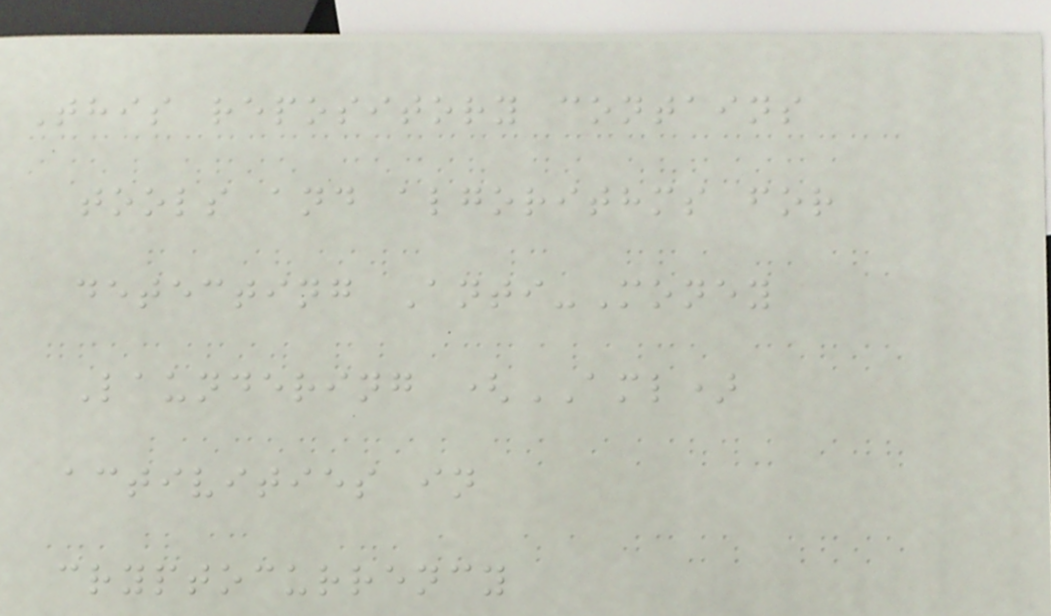This repository contains
tools and algorithms for
detecting Anti-Money
Laundering (AML)
activities in
cryptocurrency
